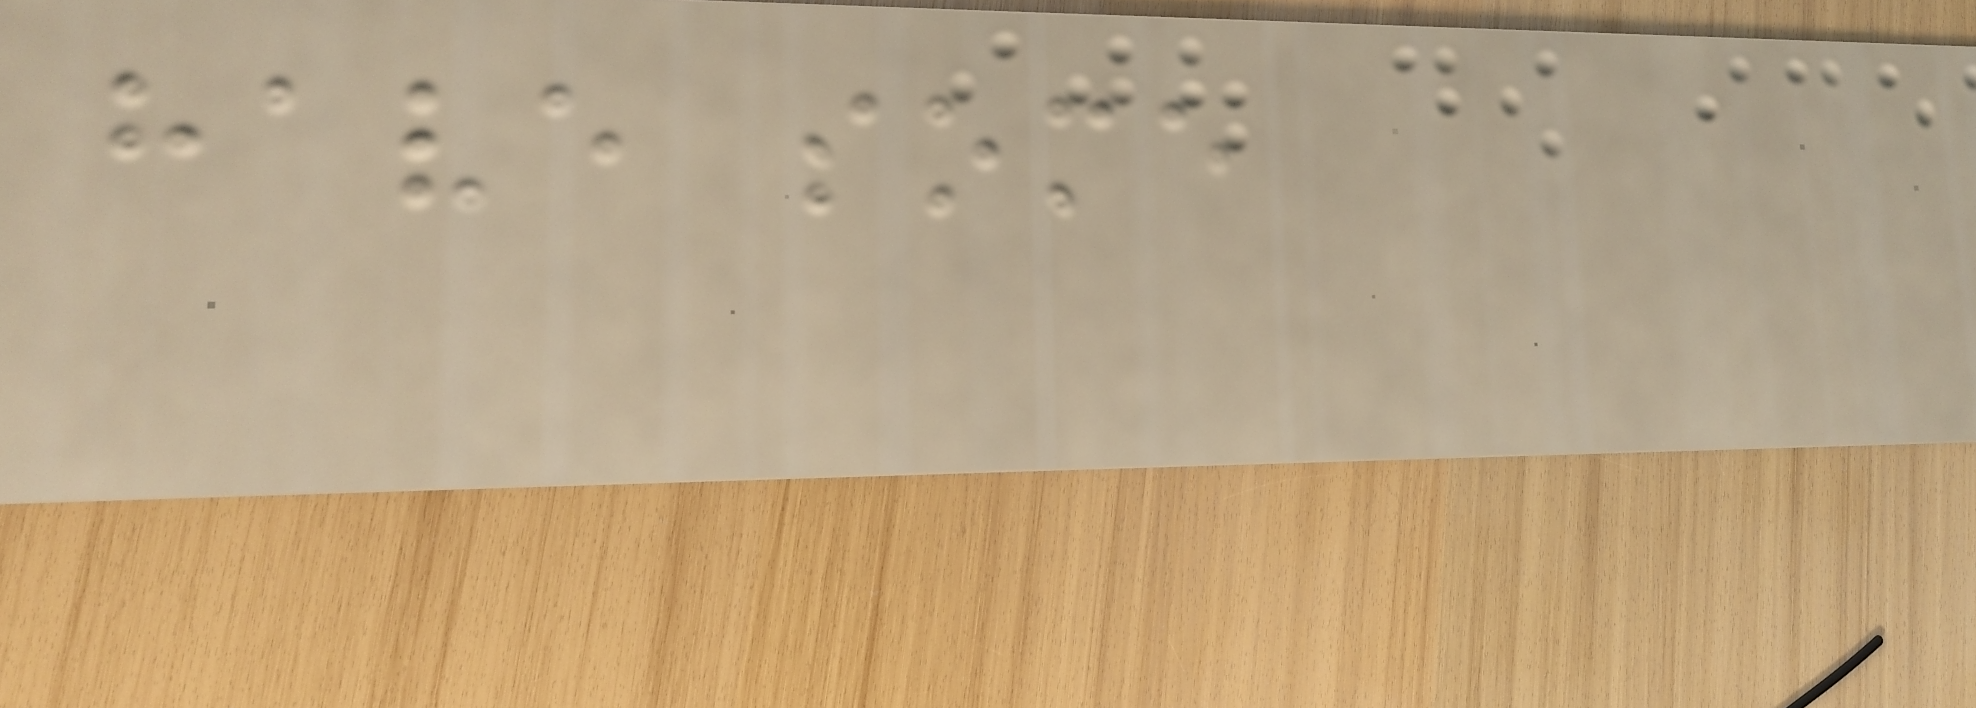have some
